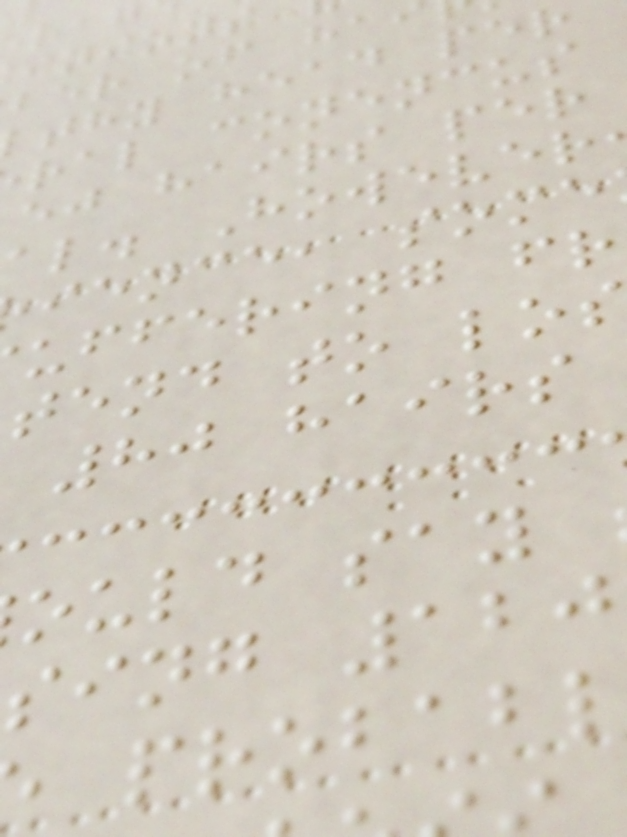ber of ha
thy head per
ral conencus
ej hairs per
al. However
ience, some
uffering fr
tend to lo
80 hairs
ould say
sing 120
